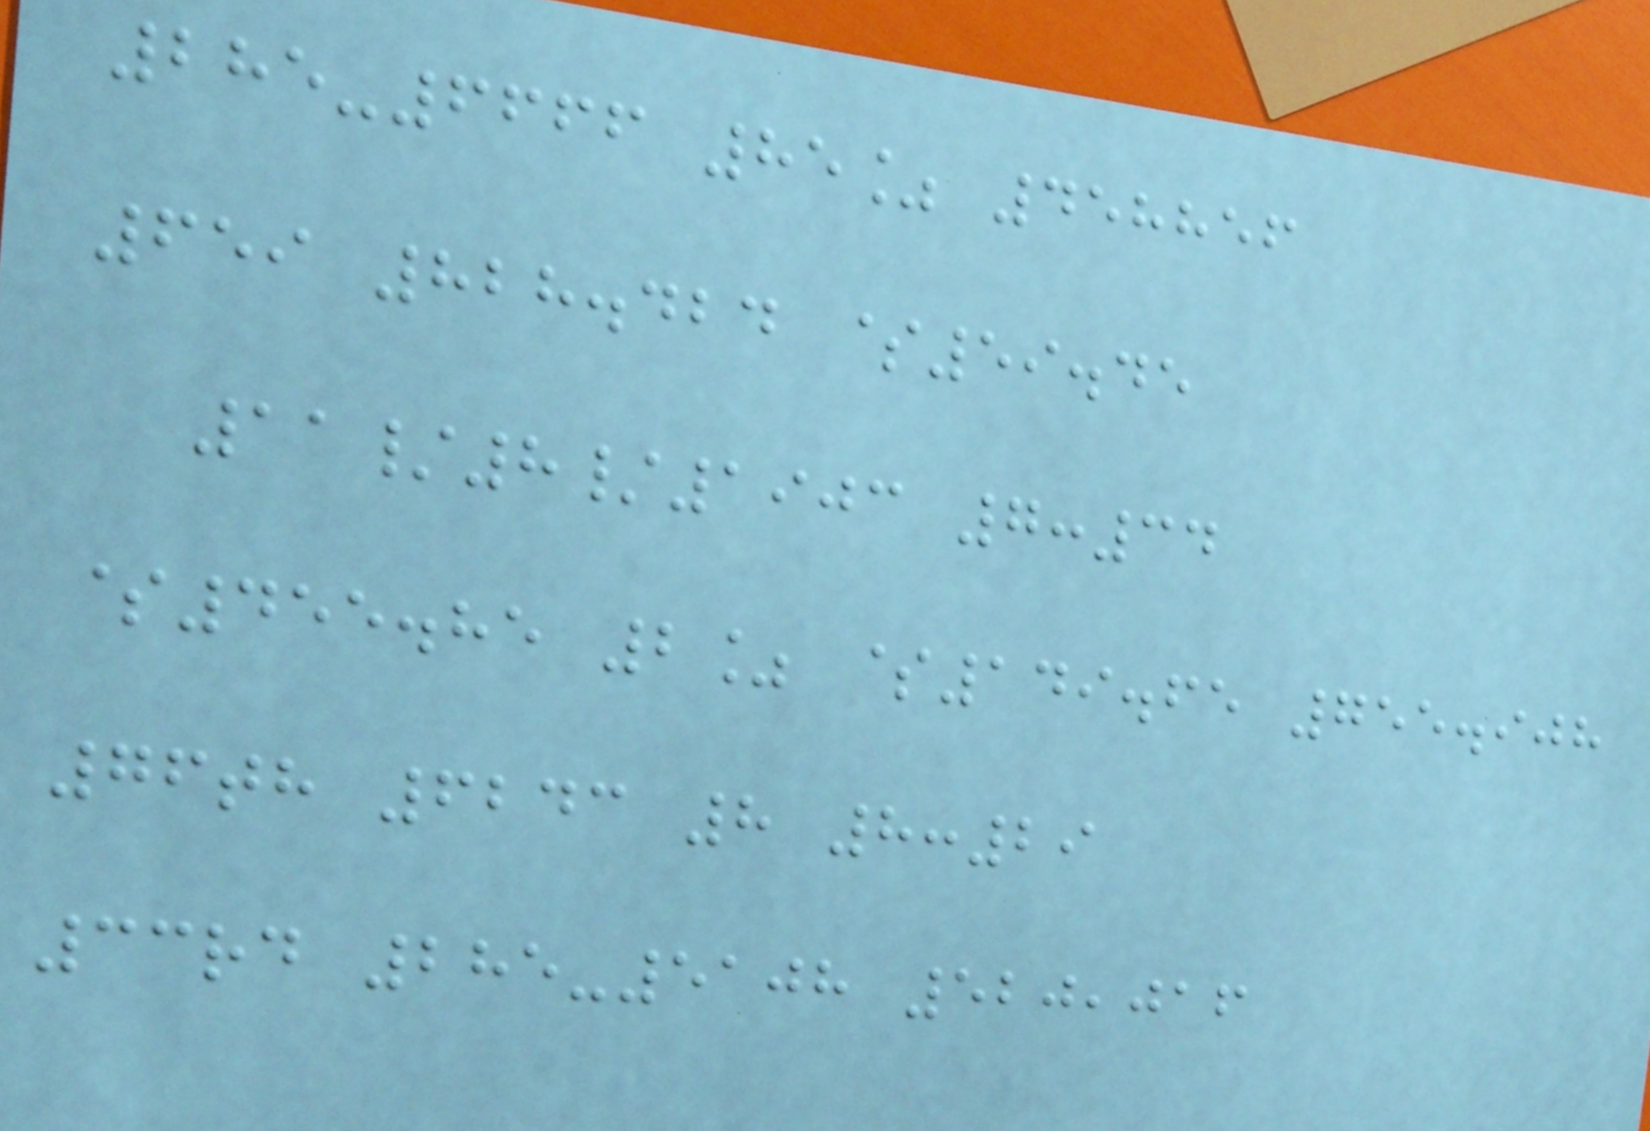285-6666 85% 458856
659 828.424 $59.45
11/8/1903 7:34
$455.85 2% $149.65 755.908
76th 6243 8 8:29
33rd 285-5108 520,016
